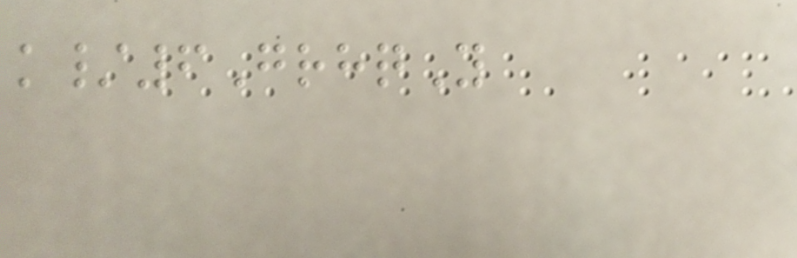k/6GrhqY
